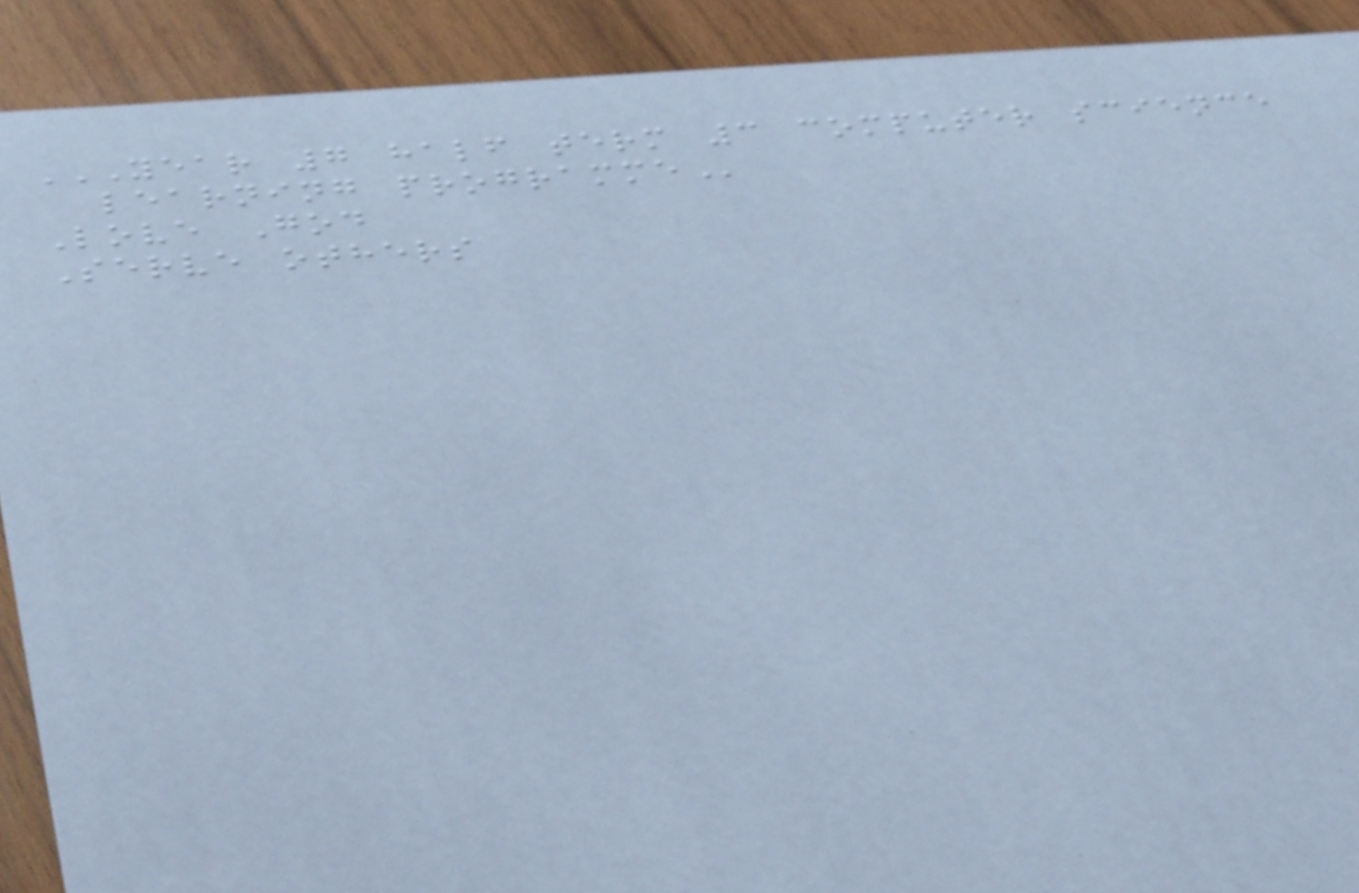YEAR 7 HALF TERM 3 COMPUTER SCIENCE
LEARNING PROGRAMME
Love God
Serve others
